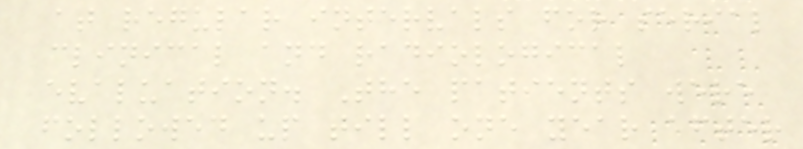at regular intervals for serial
clinical and radiological
evaluation. The patients were
followed up till one year after
